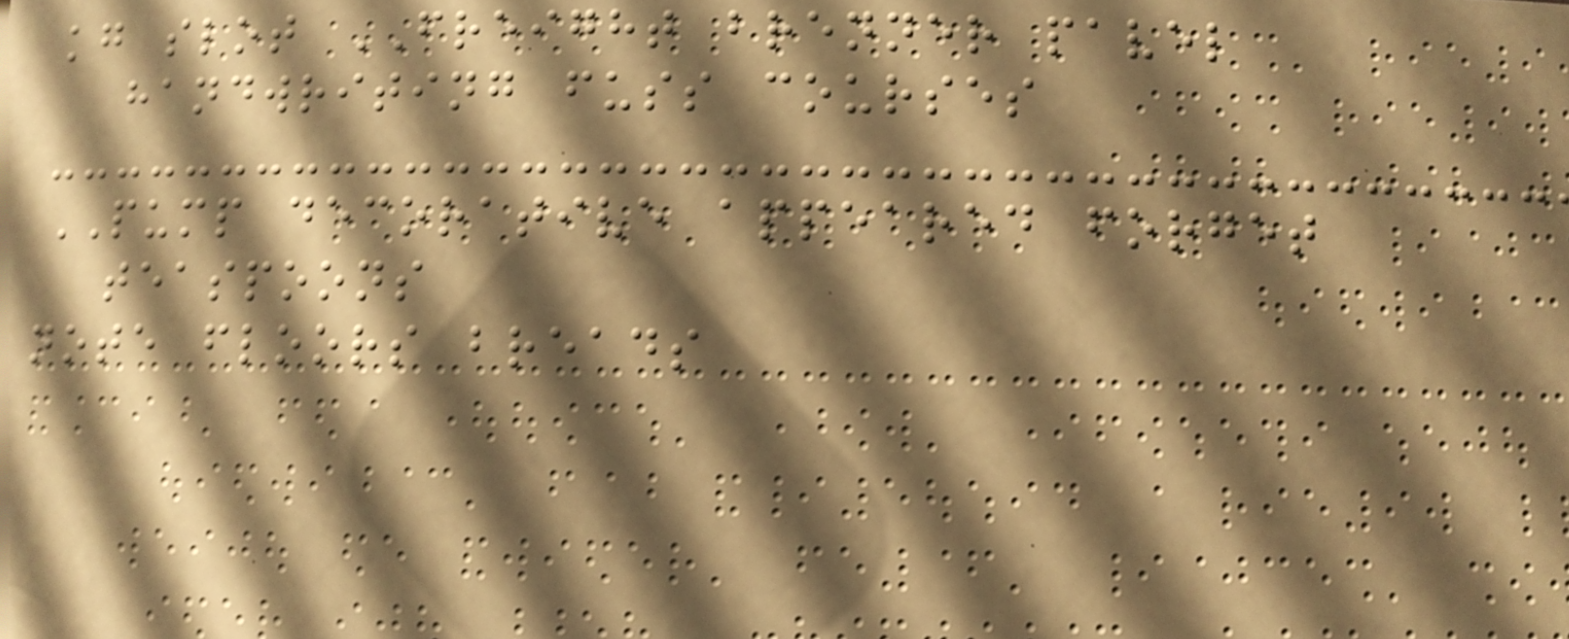kg slot FREIGHT brenner pavel
handwriting fuss courses
PUMP decorative appeared forget
teaspoons
note floors breads
